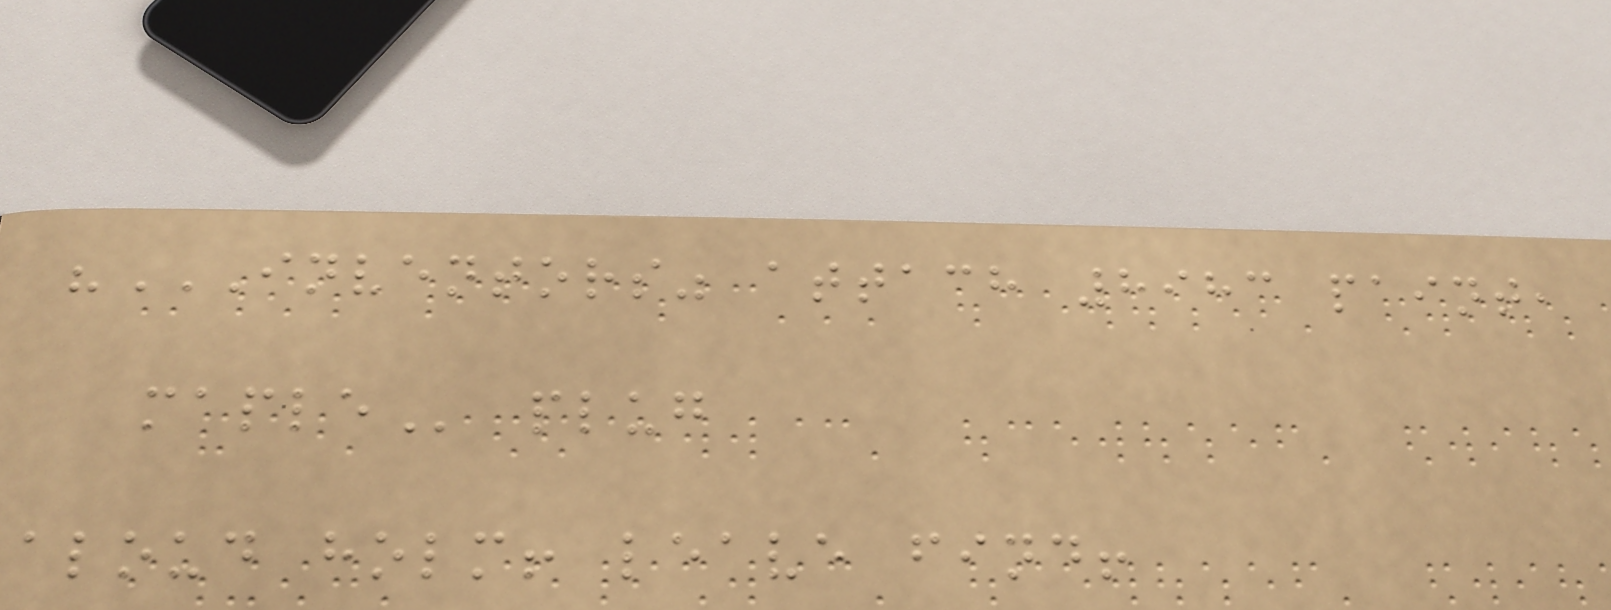"INVENTORS" ATTACH 8983 PAINT,
MAPLE plug
aloud holm! leave find!
